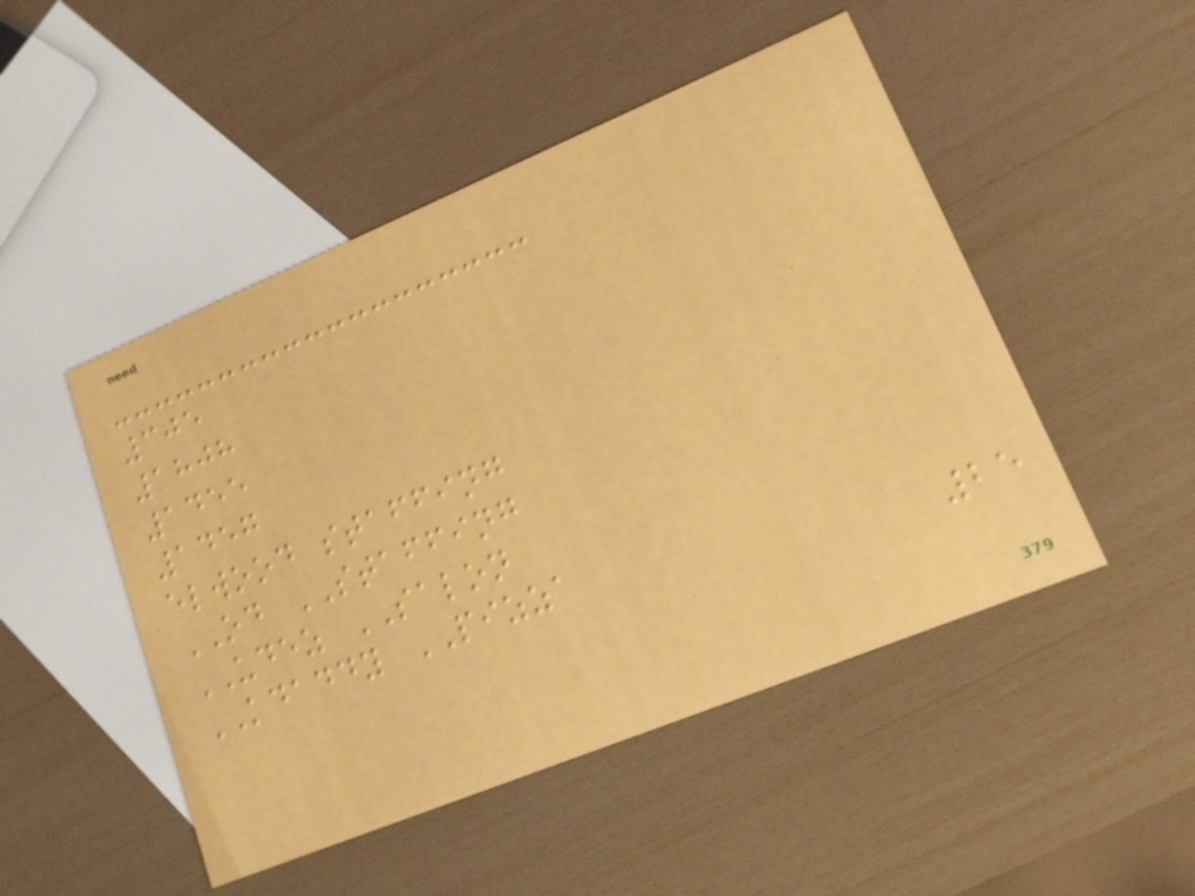305
1808
1455
1457
elwood staffing
OD STAFFING
UDEZ SALON
KDADDY PIZZA
25
